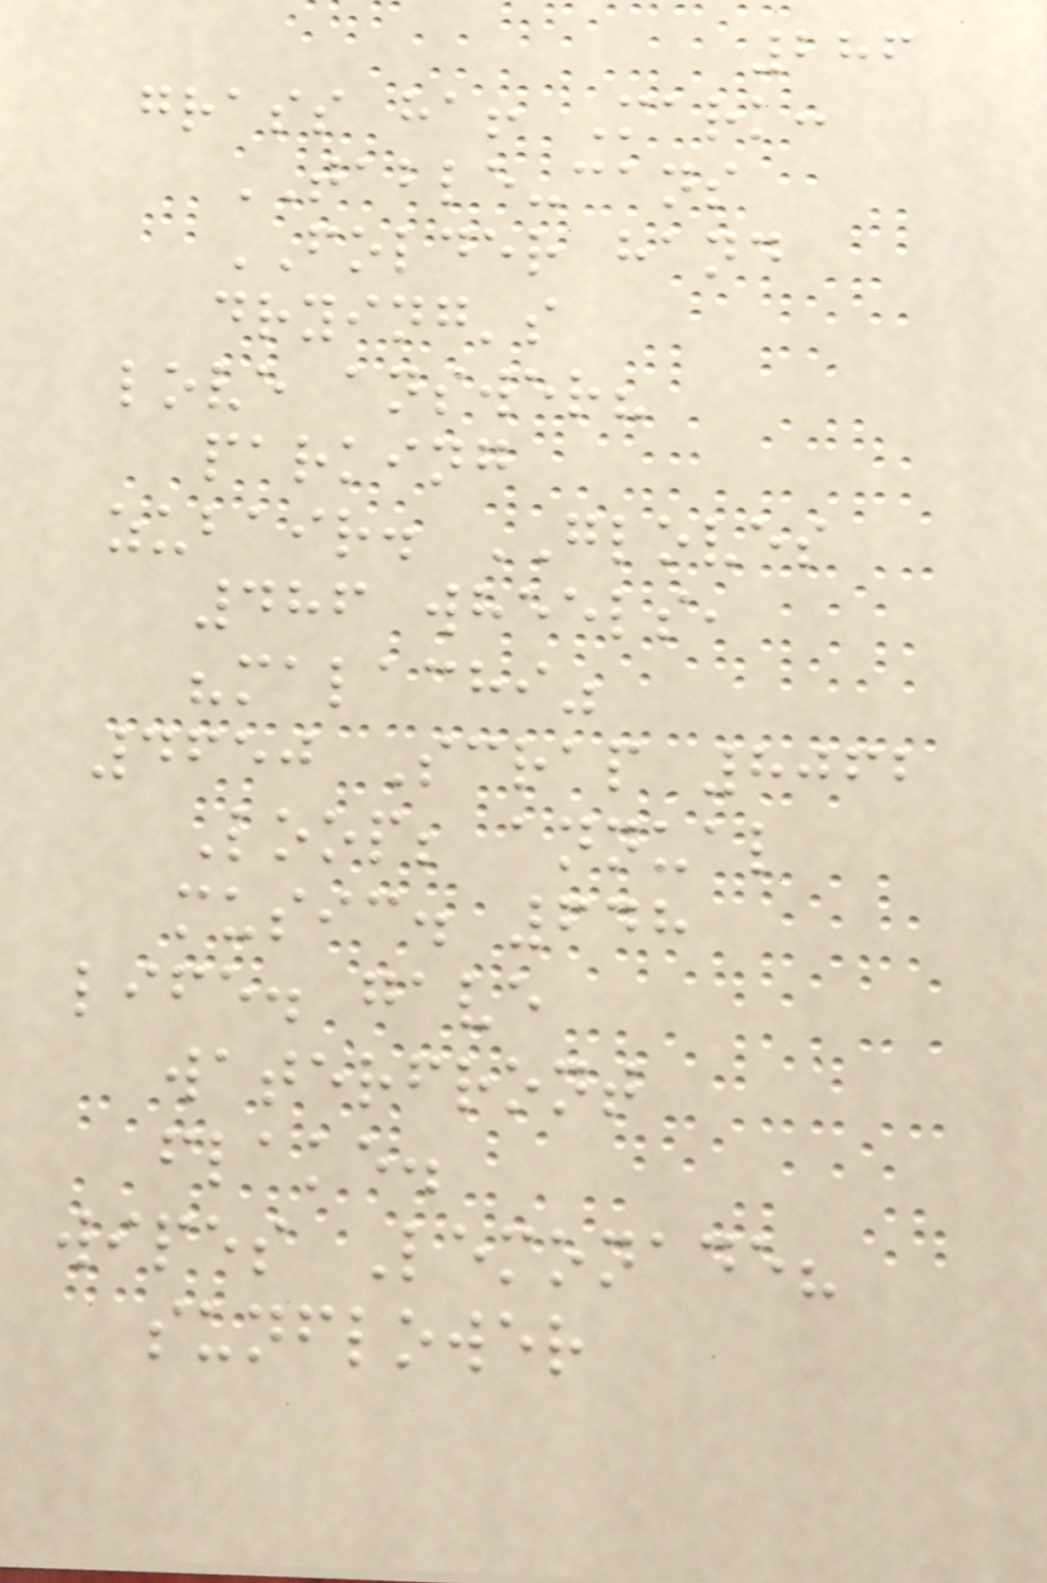286
grass ha! Mark:
TABLE-cans
FOLDER hand
drying's
love answer?
parking
zubair. GLOVES
486 wheels,
"malachi"
4650 Scrap 8062
Loop; annual
music. 648
life. gave
waterfront
flake.
wipes Lemonade?
sunflower
